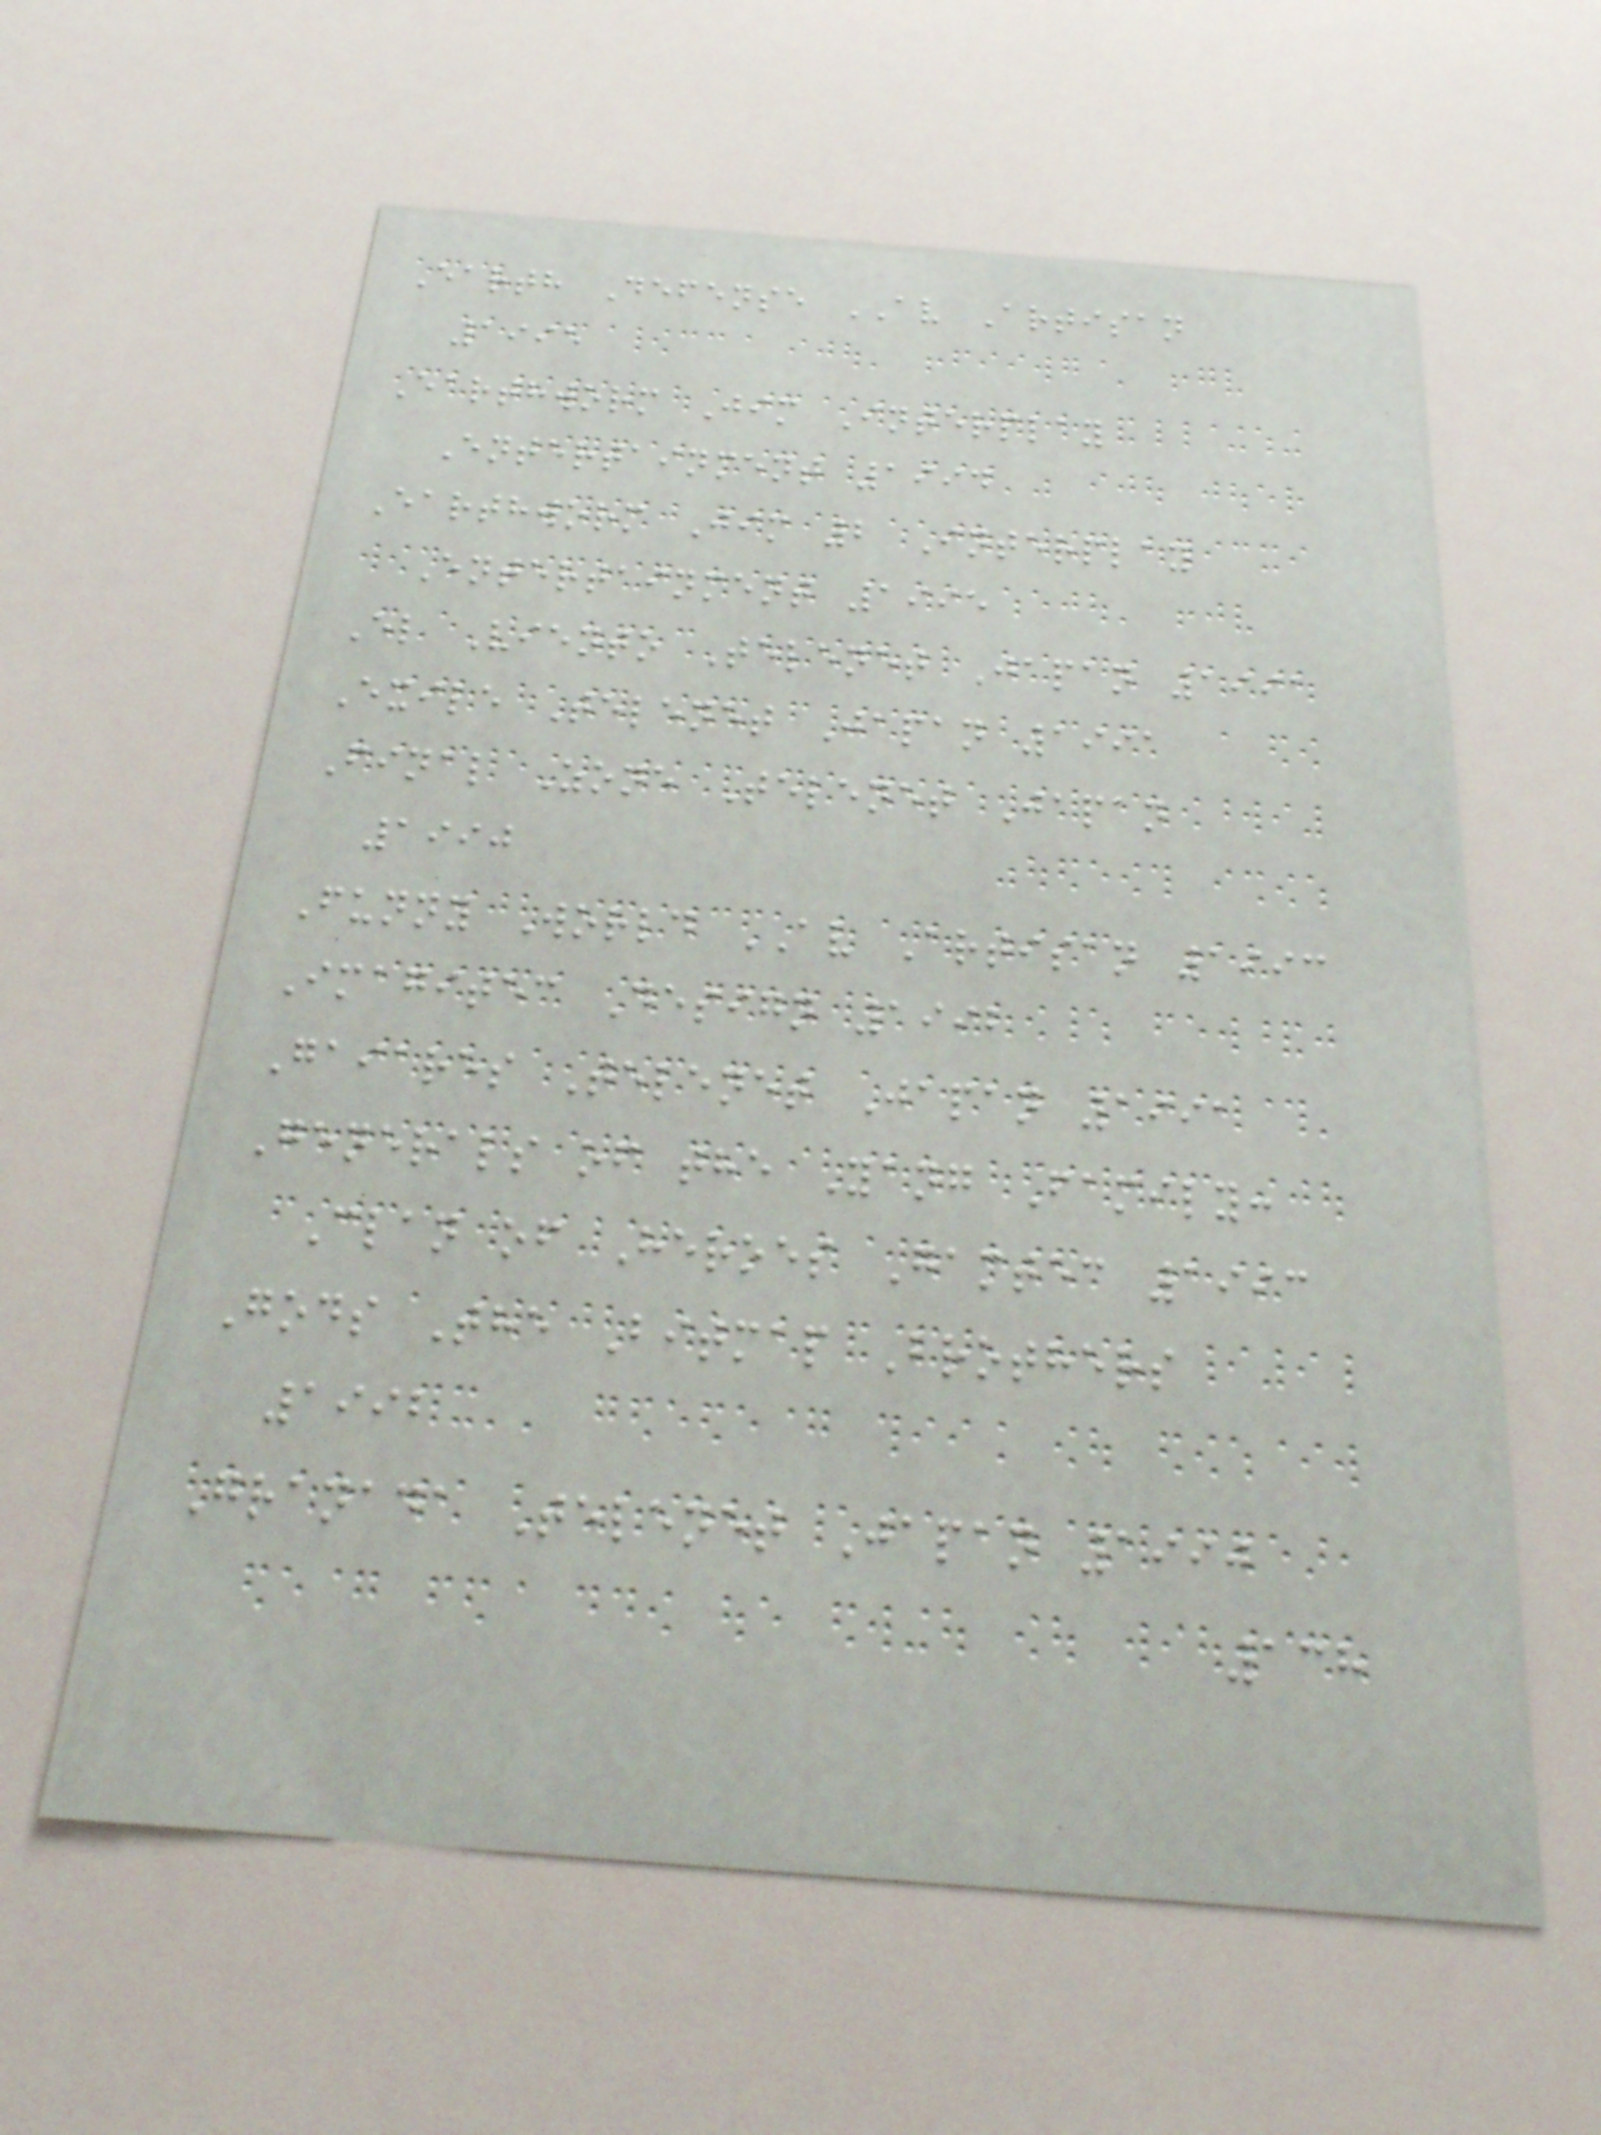Earth Defense AV Artisan
1995
Earthworm Jim Interplay
Entertainment 1994
Earthworm Jim 2 Interplay
Entertainment 1995
El Viento Telenet Japan 1991
Exile Telenet Japan 1991
Final Zone Telenet Japan
1990
Funny World AV Artisan 1993
Imagitec Design 1992
Gaiares Telenet Japan 1991
Generals of the Yang Family:
Clan of Heroes Gamtec 1993
Gods The Bitmap Brothers
1992
Granada Telenet Japan 1990
138
